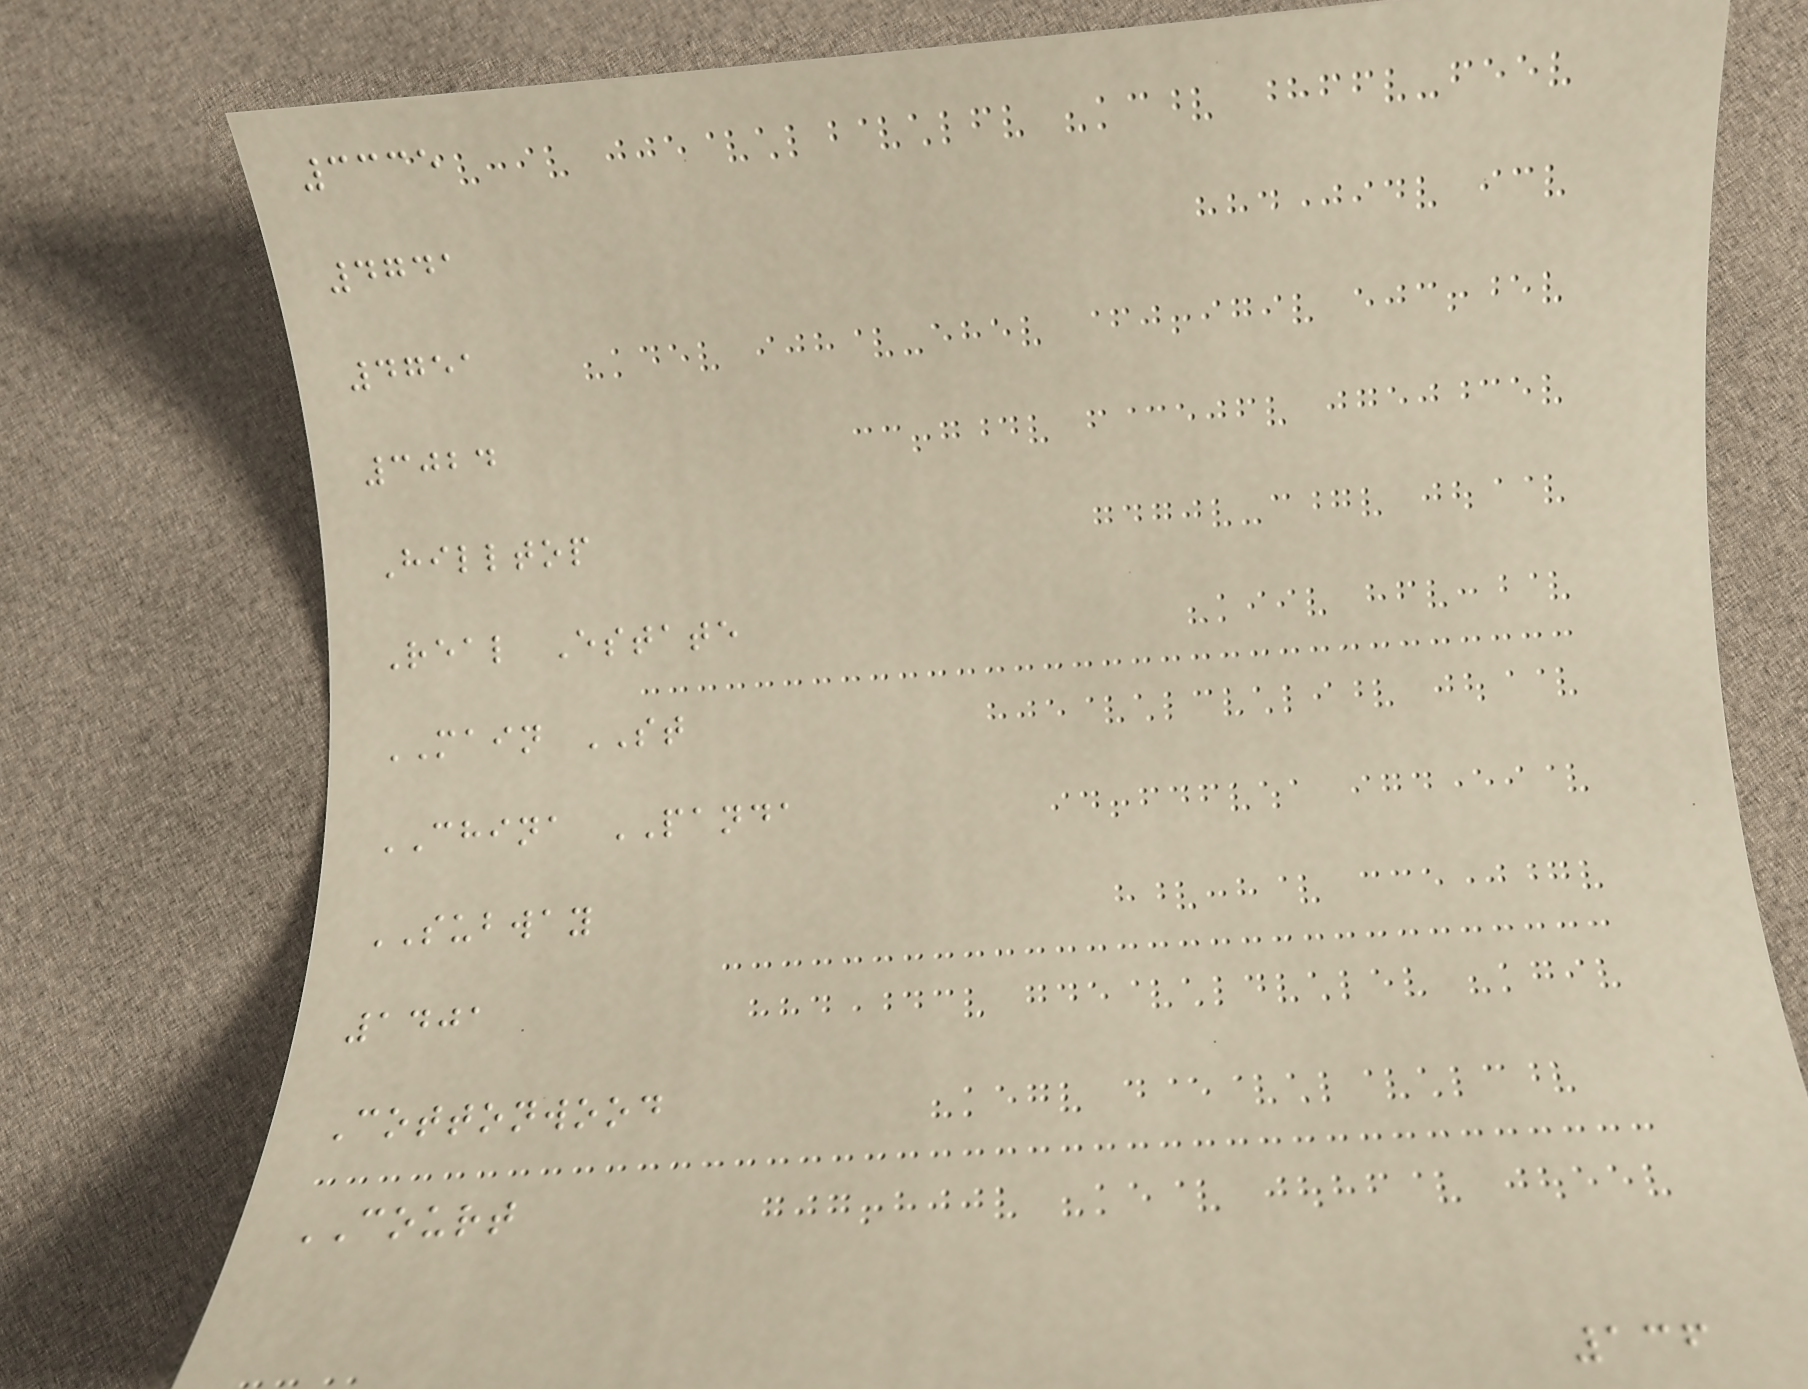3335
4741
4751
3024
Hilltop
Real Estate
MAIN ST
CHINA PANDA
SUBWAY
1401
Cottonwood
COURT
136
